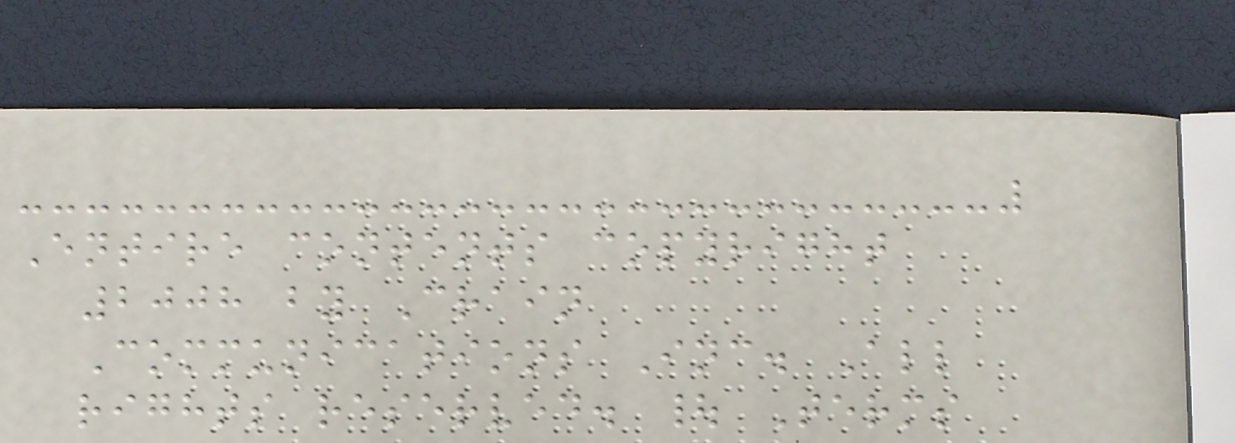Entire contents copyright
2008 by Crain
Communications Inc. All
rights reserved. | Terms
